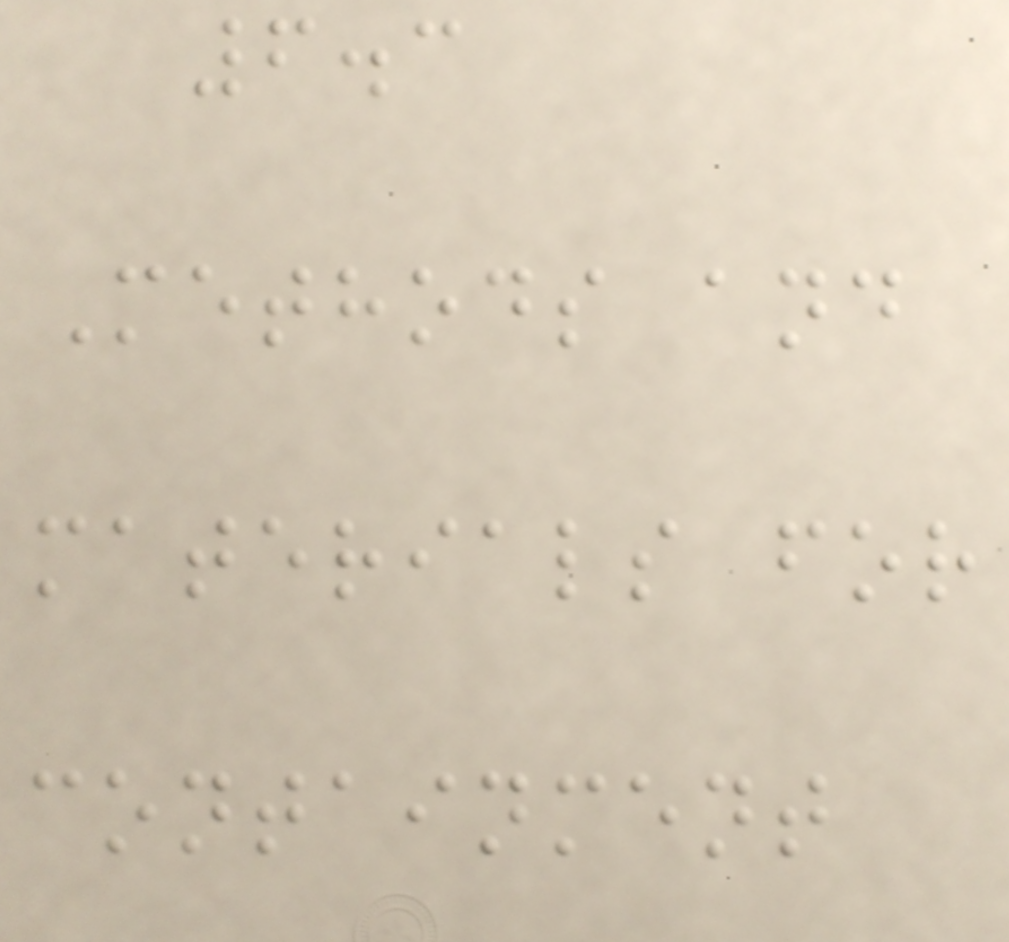6.3
Methods and
materials for
containment
